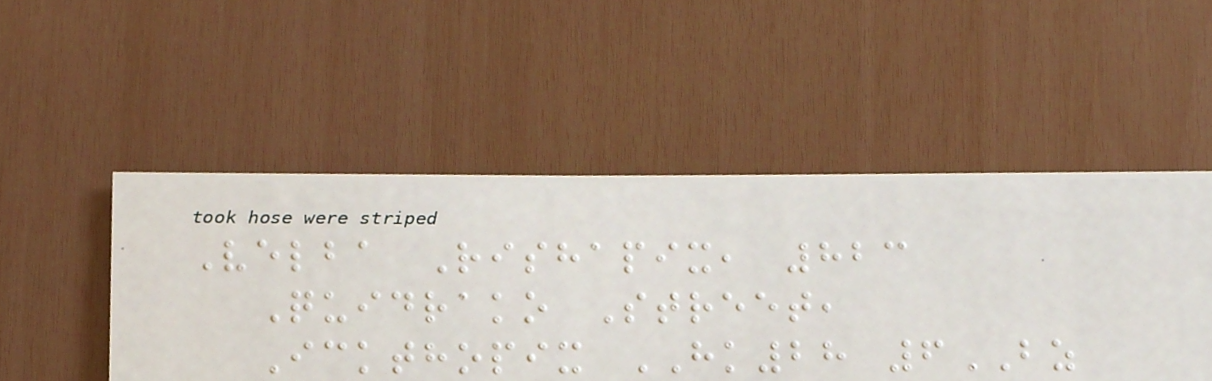Velba Rishapix, 823
Quidrako Street,
Ickthopix HK28 6BZ
